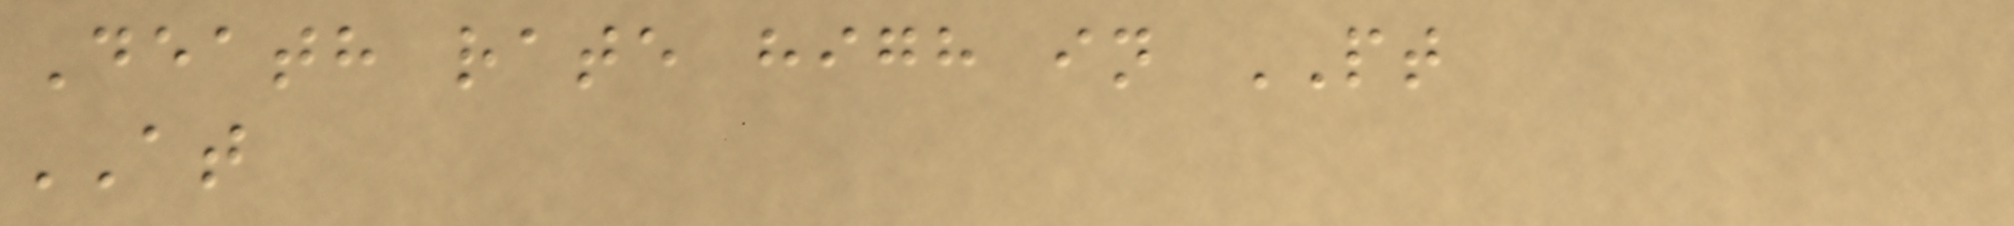Death rate high in PT
AT
